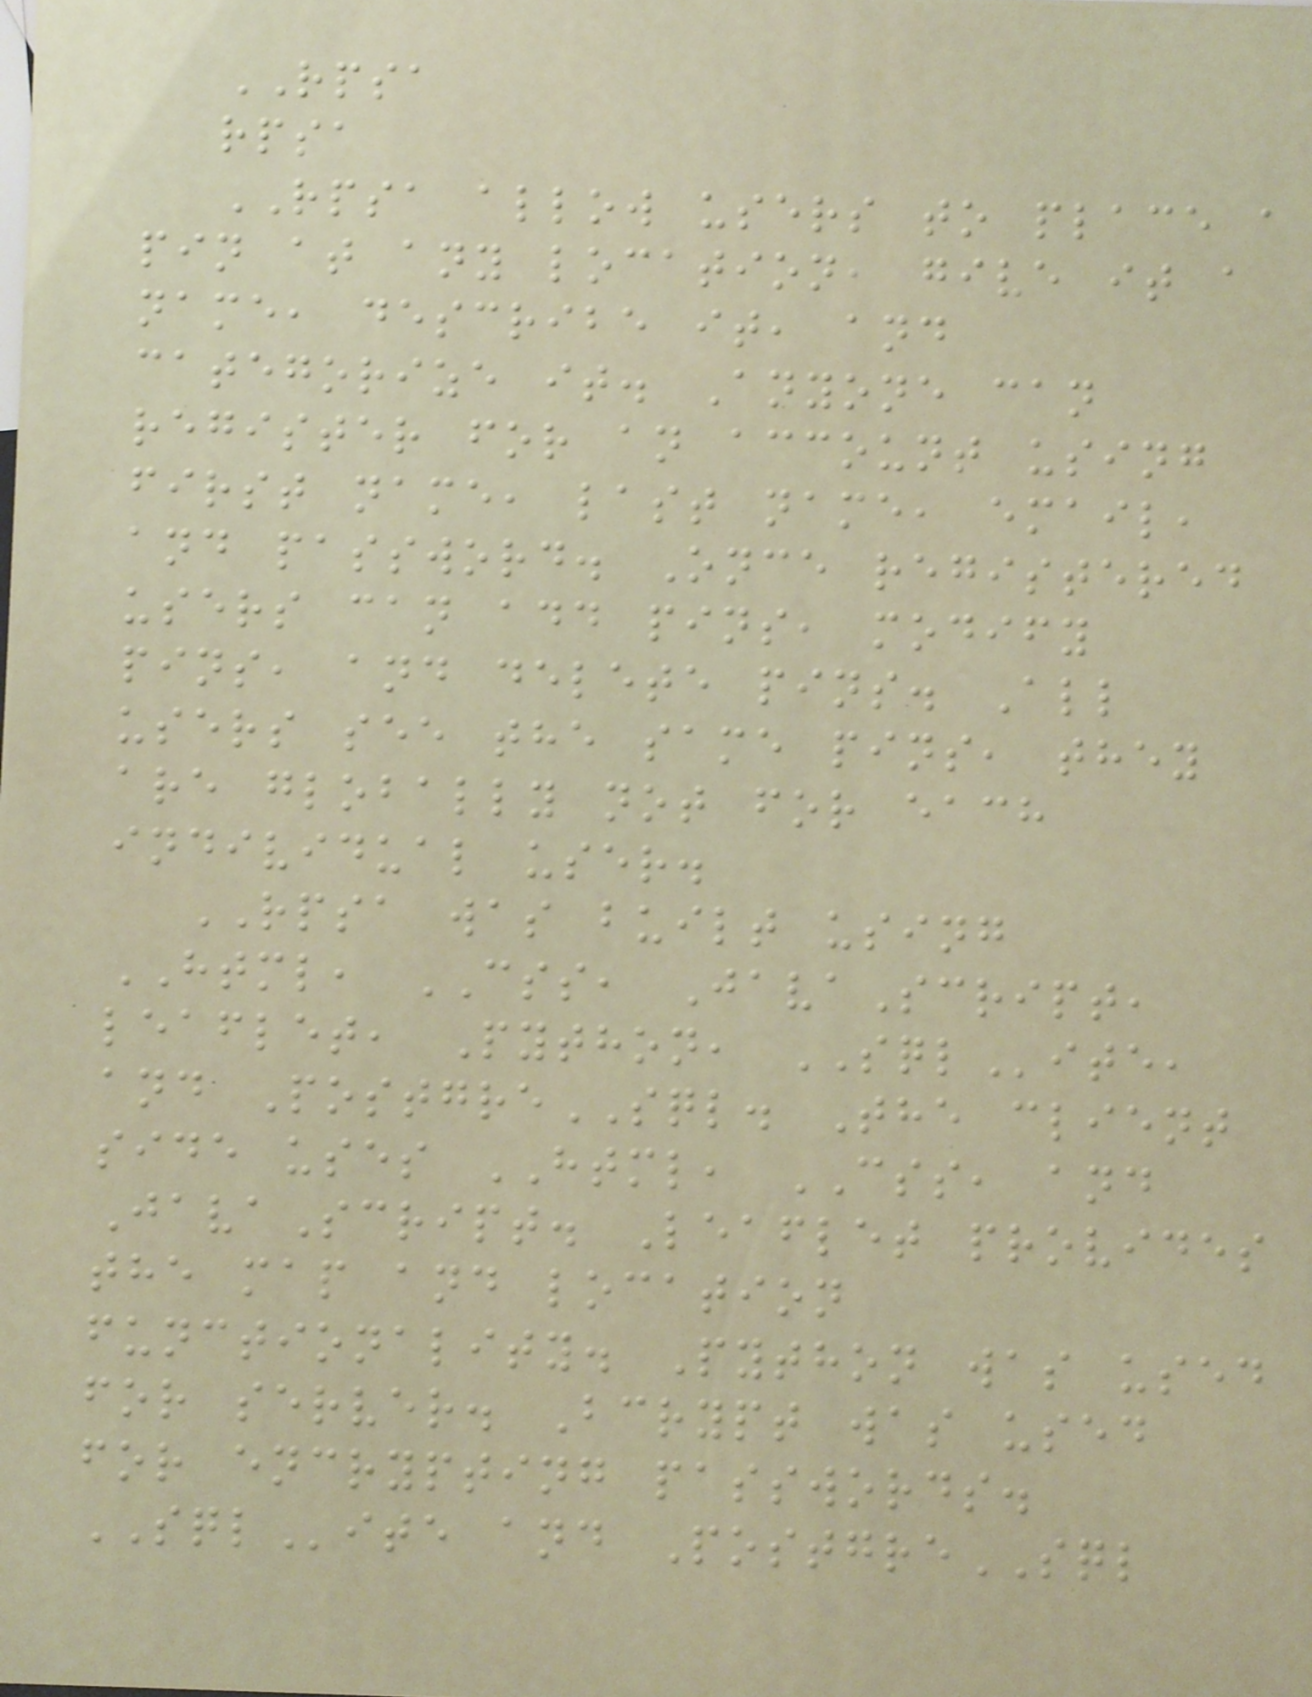RPSA
rpsa
RPSA allow users to place a
pin at any location, give it a
name, describe it, and
categorize it. Anyone can
register for an account using
first name, last name, email,
and password. Once registered
users can add pins, modify
pins, and delete pins. All
users see the same pins, they
are globally not for each
individual user.
RPSA was built using
HTML, CSS, JavaScript,
leaflet, Python, SQLite,
and PostgreSQL. The client
side uses HTML, CSS, and
JavaScript. Leaflet provides
the map and location
functionality. Python was used
for server. Bcrypt was used
for encrypting passwords.
SQLite and PostgreSQL
